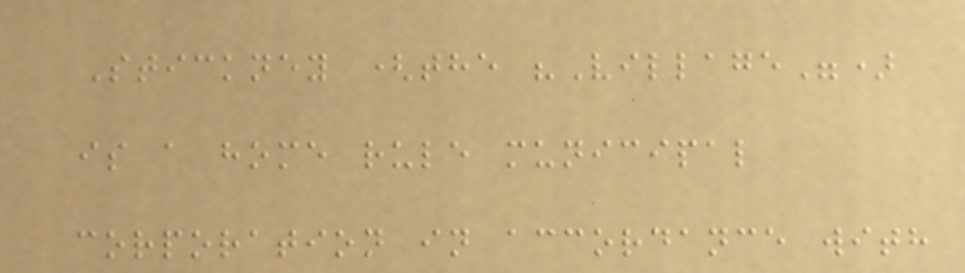Stickney (the "Village")
is a home rule municipal
corporation in accordance with
